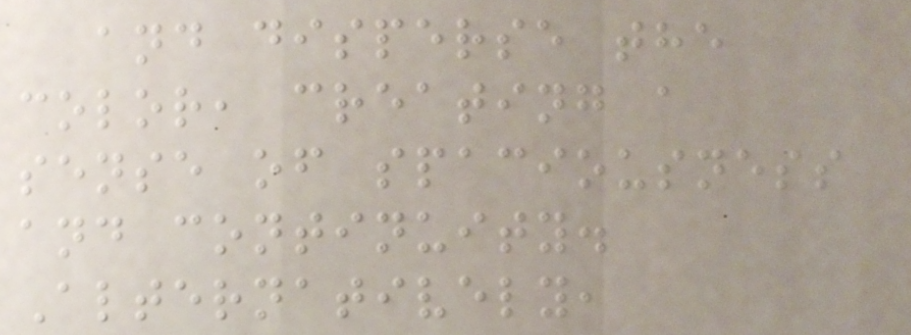and disperse the
color, creating a
sense of spaciousness
and continuity.
Alternatively,
